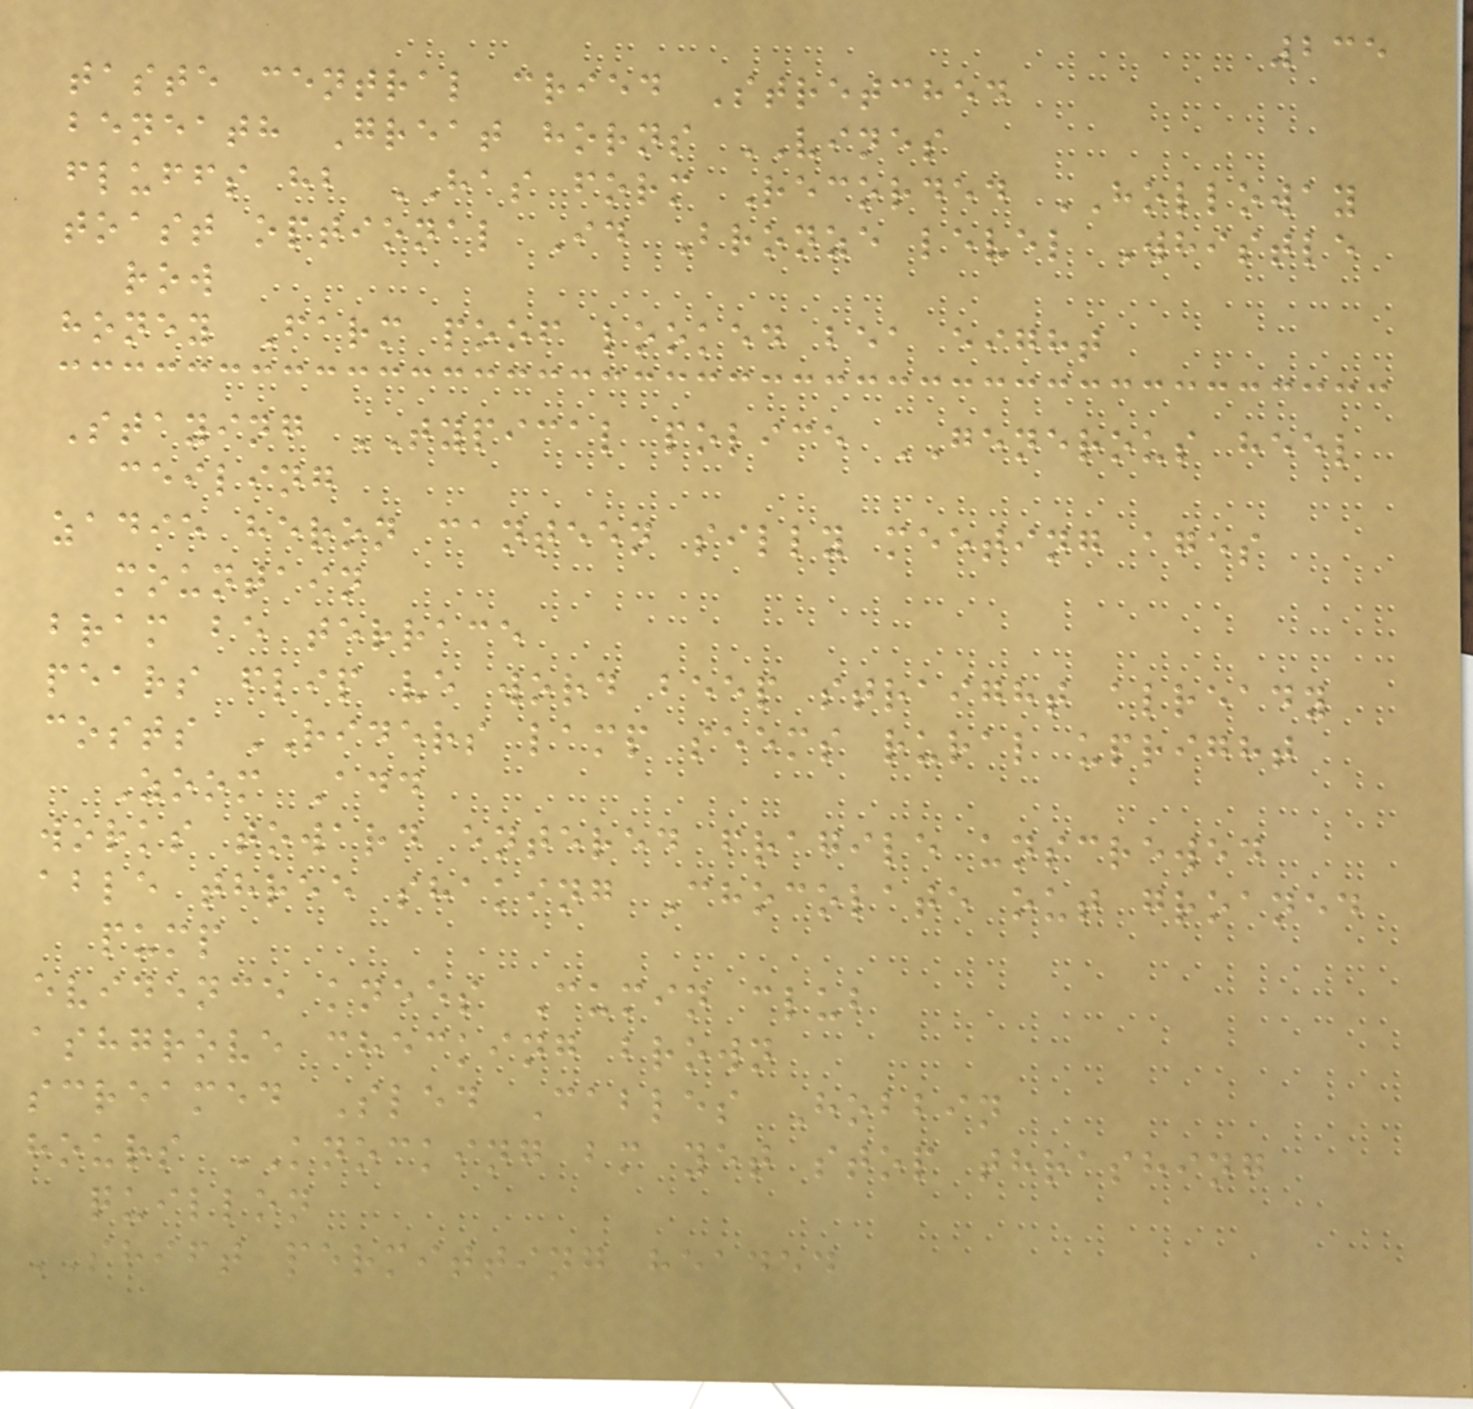235
taste central cried Stretched
beneath Great horns VINES
fluffs hb HAS form Recorded HOLLOWAY
toast optional Id Bronze level Whistle
row
honey Farm poof looked bea eight
Staying TYPICAL police GENEROUS heel
ceiling
zadie heron canteen silly meeting ages
mountain
bram be terrace
pears flip ve word beep straight already
costs RIDERS lamp seems rural upright
Zoom Add
works toward entered fragile unscrewed
able three shaking Chocolate out groaned
pump
evidence knees Cumin club
ashgrove checking brown
screamed Sled Cables Hobbin
hours KNOCKING bm yet stop thrashing
quillon
SHIFT permitting headed
